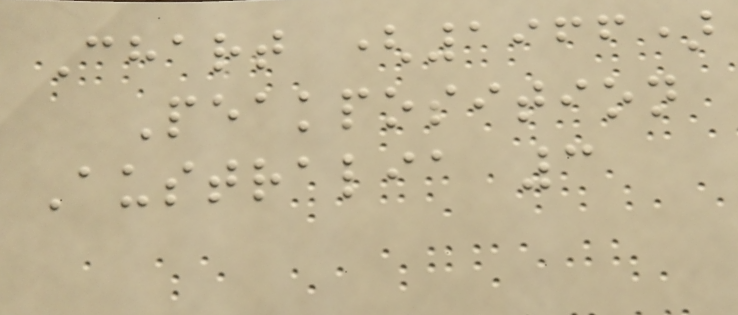Chart (1966)
Peakposition
Australia 3
